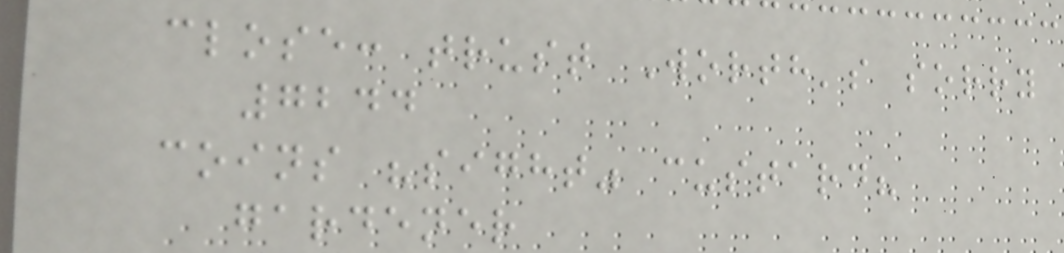close: trust Worth's sorry
7244
coins "sight" custard?
gardener
